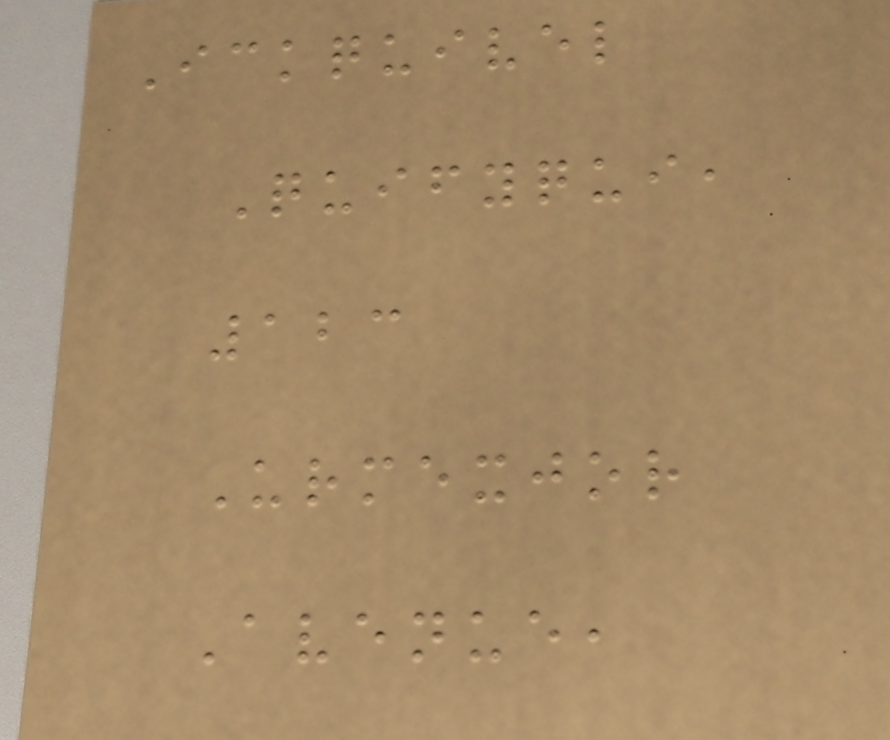Ickquivel
Quifyqui,
123
Urmexjor
Avenue,
